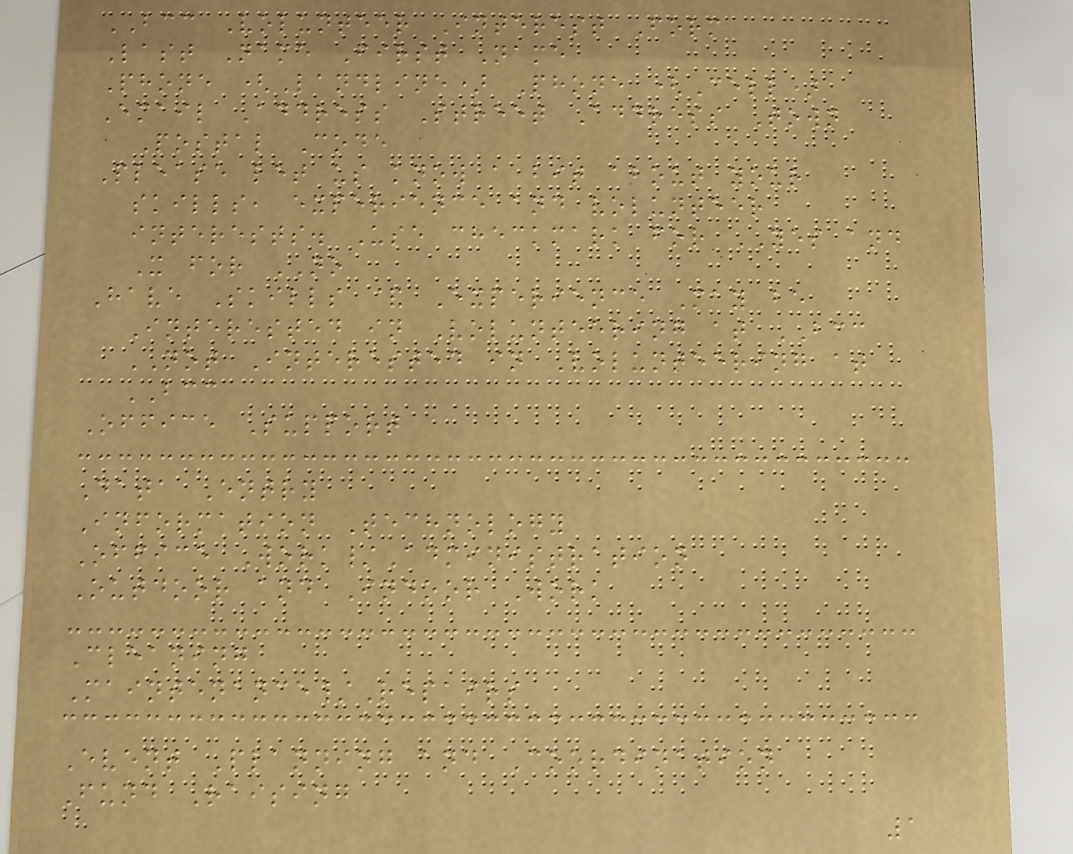BCC Volunteer Interest Form
Last Name First Name
Phone (Landline) Phone (Cell)
Email Address Street Address Town
Postal Code
Please let us know a bit about your
skills, experience and volunteer
interests. Use checkmark for YES and
X for NO
Have Skills & Experience May be
Interested in Volunteering at BCC
NOT Interested in Volunteering at
BCC
Office Support
Data Entry
Information Technology
Office Work/Administration
Outdoor and Indoor Work
Cleaning
Maintenance/Repairs
Event Planning and Coordination
Fund Raising
1
